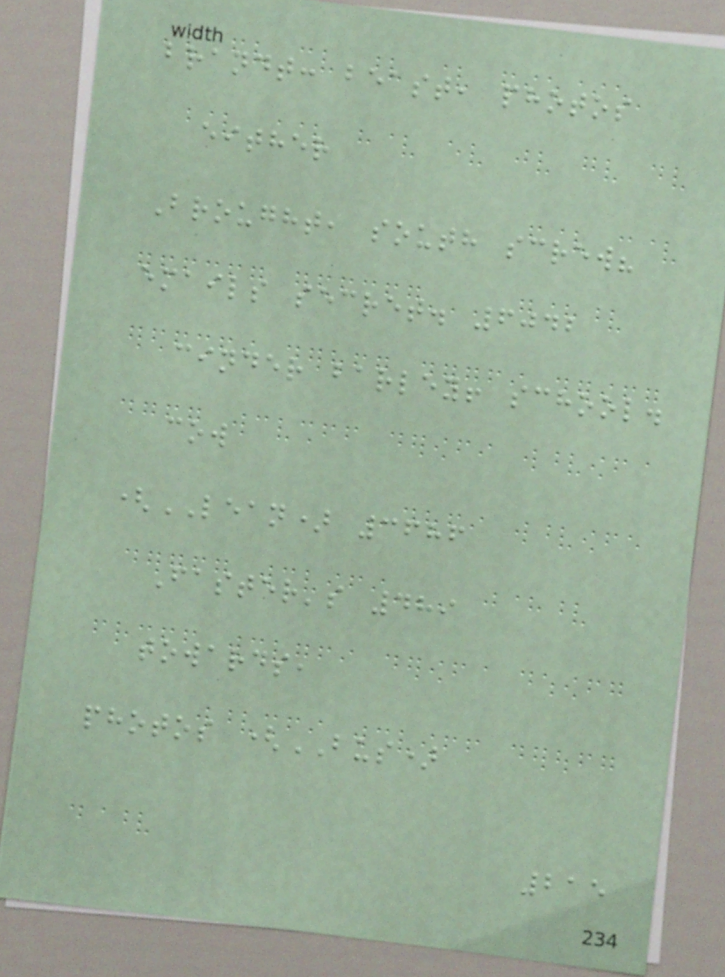brandt: beast, photos
either
Brought, south screw?
emails secret. 6042
cinder barley! school.
cow
(LEAN) 3686
Faster's 489
towards,
photos (BUS)
215
